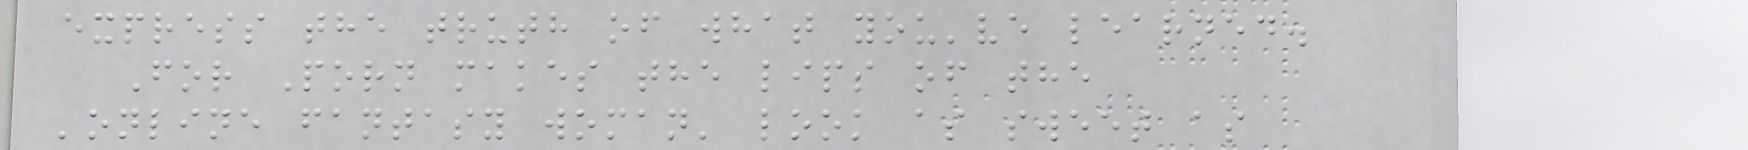express the truth of what you've learned.
For Porn makes the lips of the
'online fantasy woman' look as sweet as
